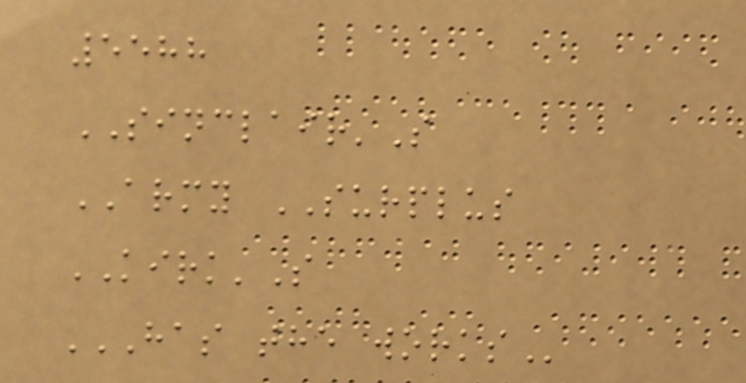5588
SINCLAIR'S
ARMY SURPLUS
KIRK'S
HAS THE WORKS
